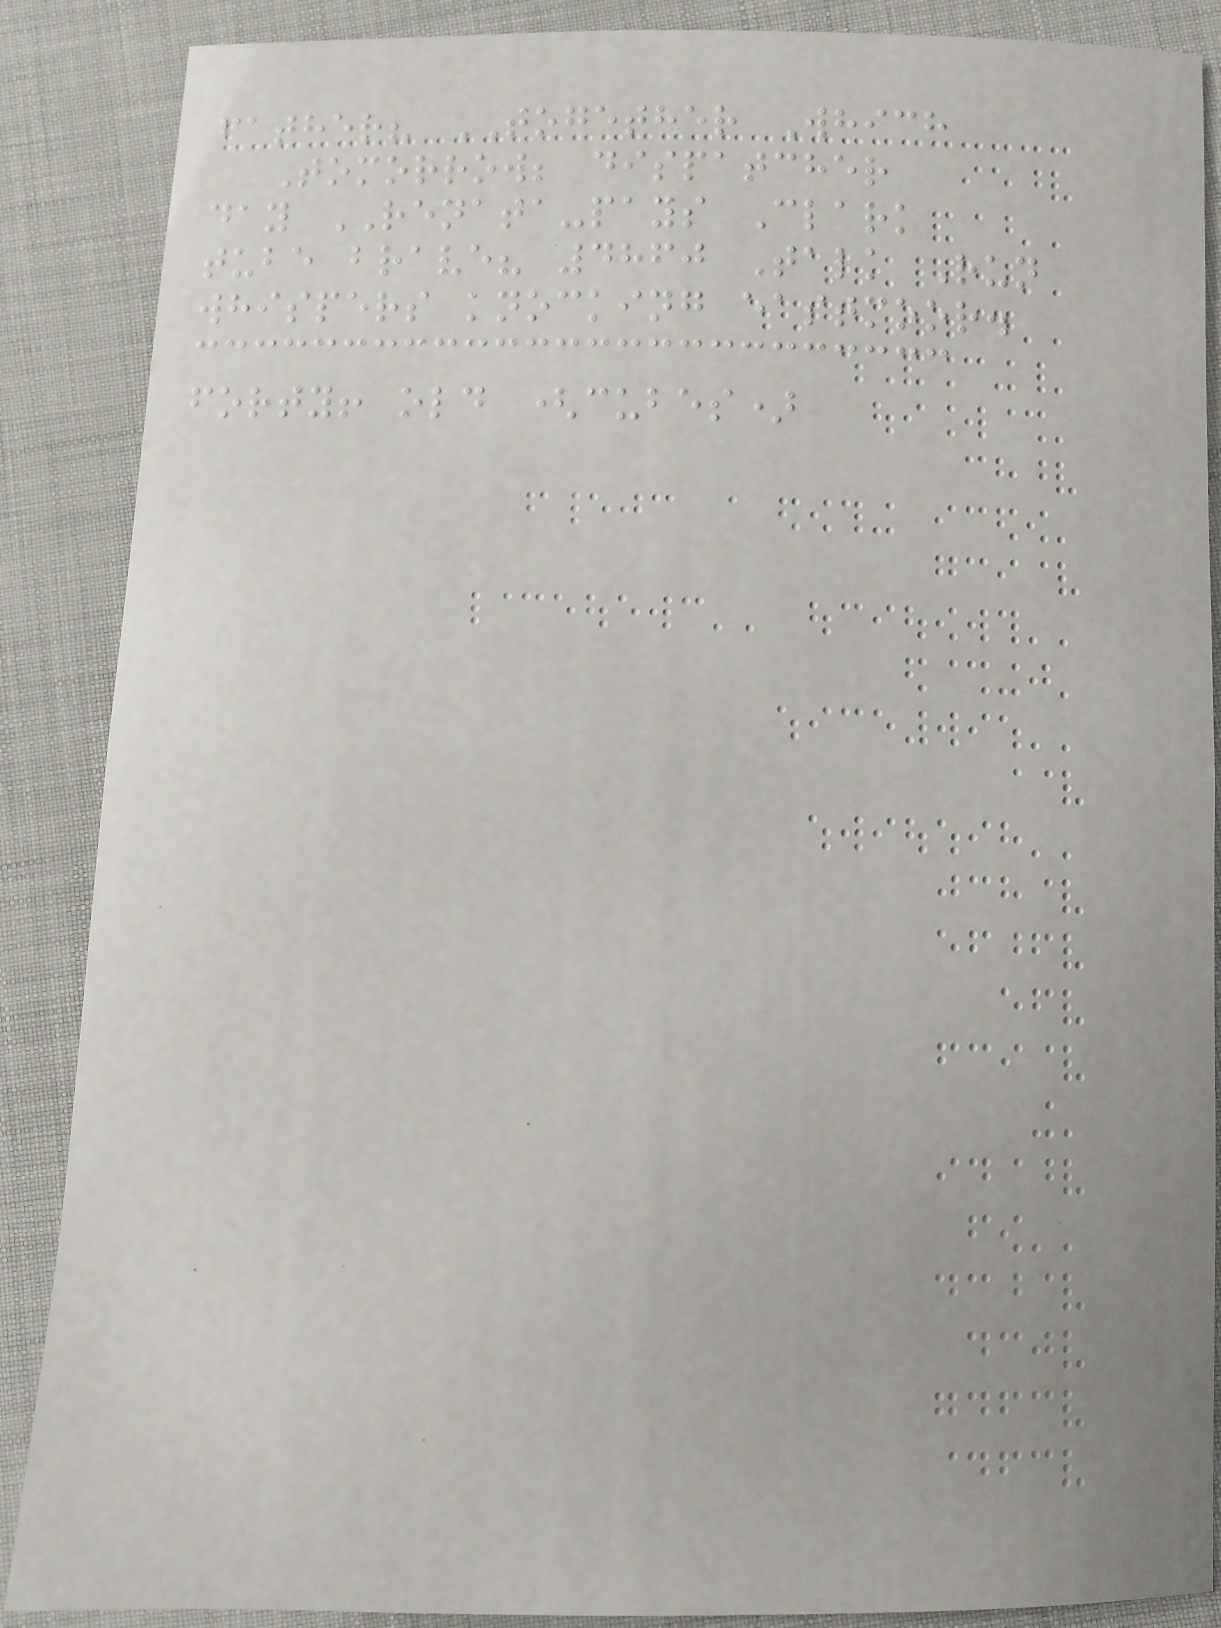father? TOGETHER Which
Tomorrow; dispatcher
day RENATA-pays Clark
tube brave? 4860 Talk Run
whispers knocking eastmoor.
forty! old (cubes)
